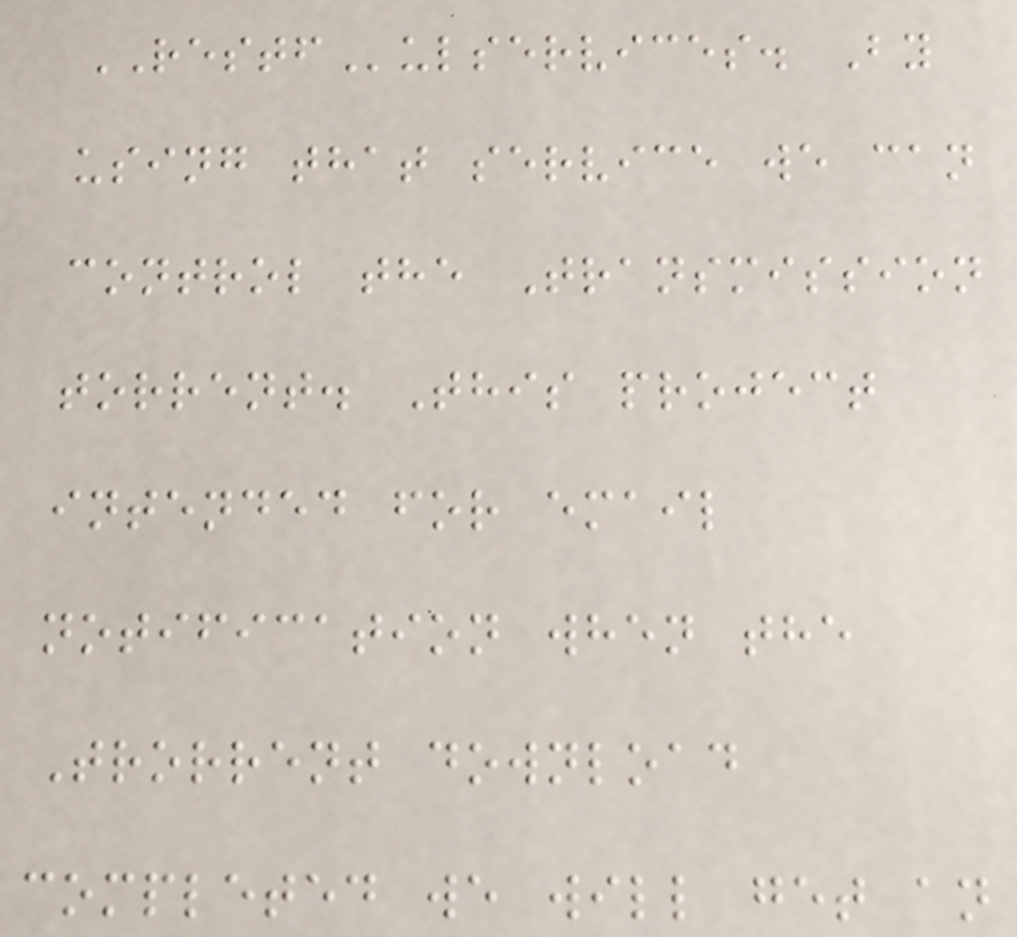RESTFulservices. By
using that service we can
control the Transmission
torrent. This project
intended for email
notification when the
Trorrent download
completed we will get an
